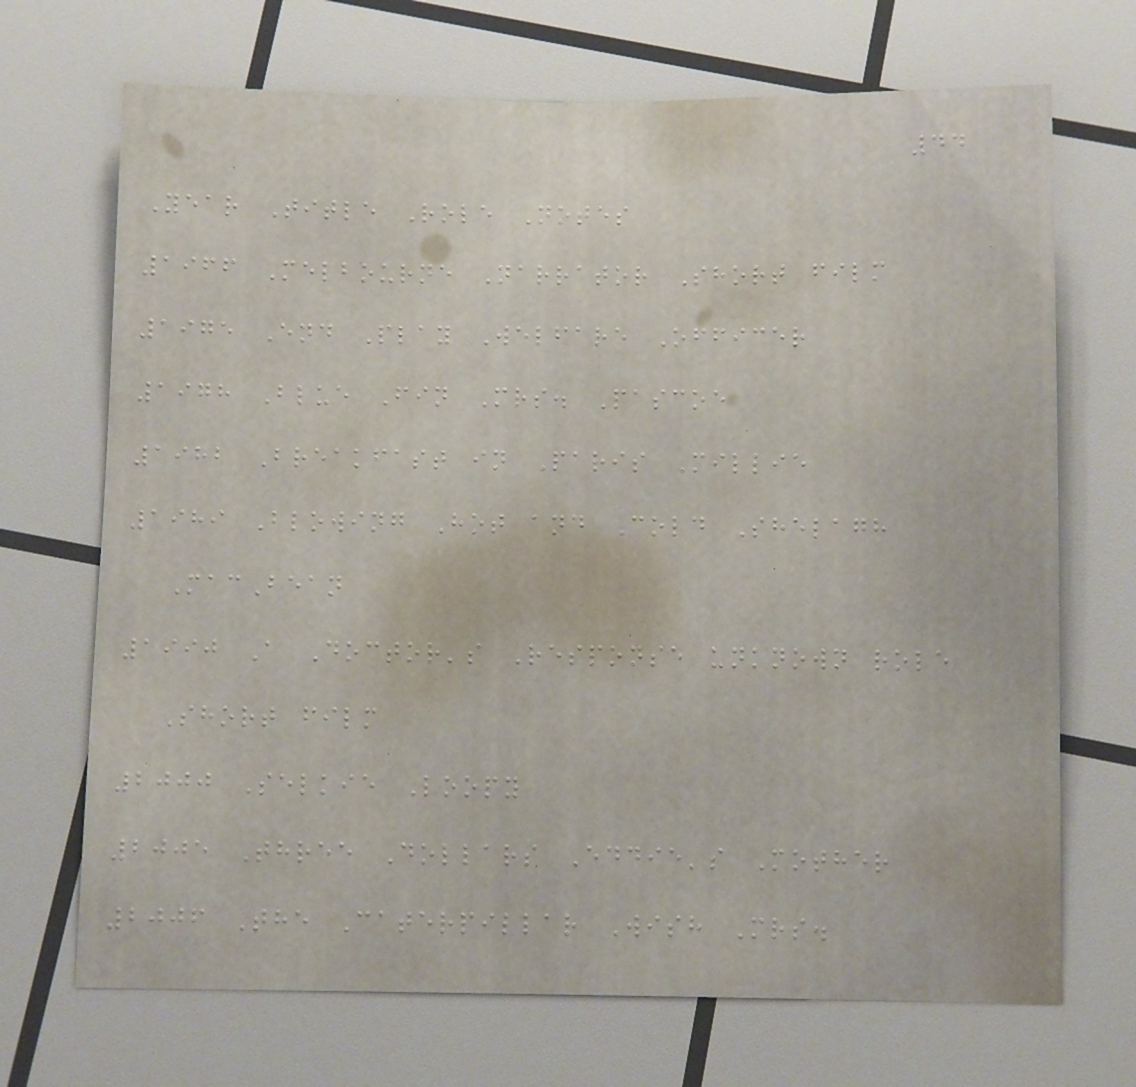44
Year Title Role Notes
1966 Melbourne Narrator Short film
1975 End Play Welfare Officer
1978 Blue Fin Mrs. Pascoe
1982 Breakfast in Paris Millie
1989 Blowing Hot and Cold Shelagh
MacBean
1990 A Doctor's Response unknown role
Short film
2000 Selkie Loopy
2005 Three Dollars Eddie's Mother
2006 The Caterpillar Wish Mrs.
